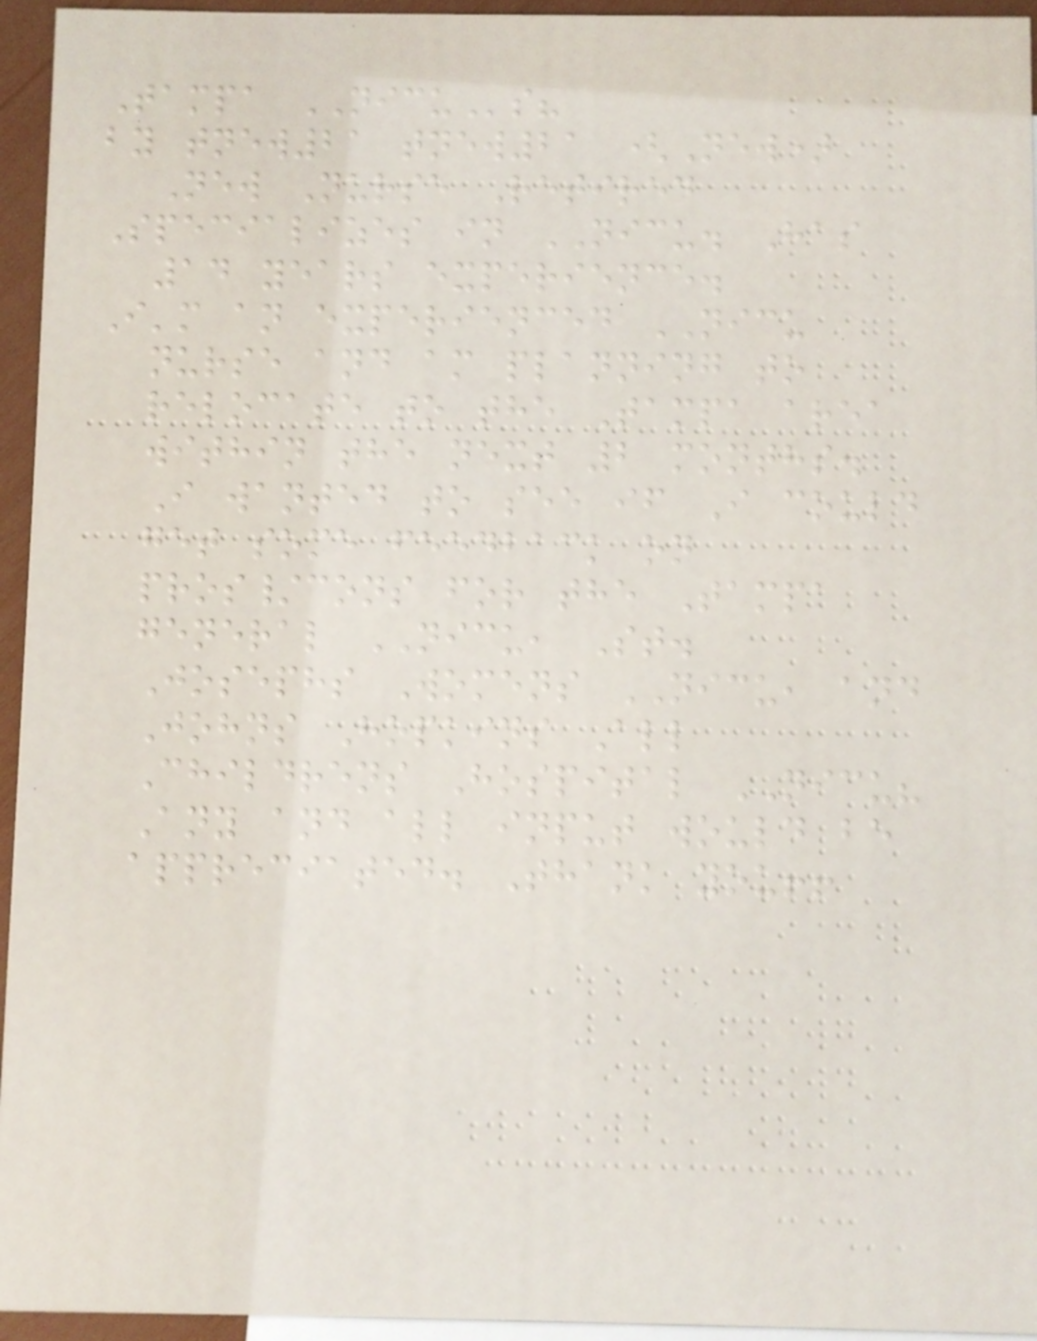Tampa NICUs?
by tnew21 tnew21 (New)
New Nurse Retired
Specializes in NICU. Has
14 years experience.
I'm an experienced NICU
nurse and am planning to
relocate to the Tampa area
within the next 2 months.
I wanted to see if I could
get some feedback on
pros/cons for the Tampa
general NICU, St.
Josephs Womens NICU, and
Johns Hopkins All
Childrens Hospital NICU?
Any and all input would be
appreciated. Thank you!!
